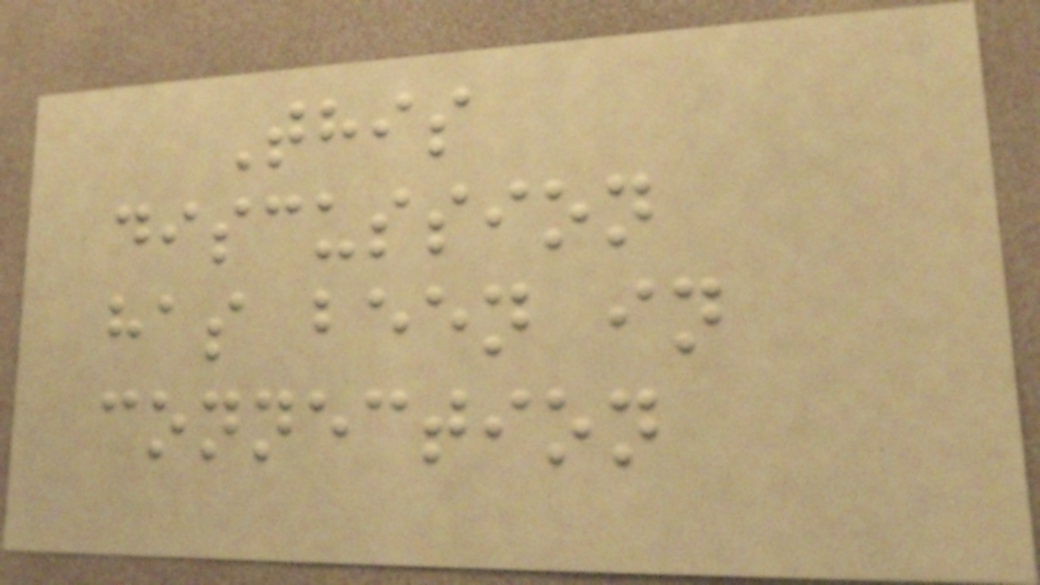This
discussion
has been in
connection
